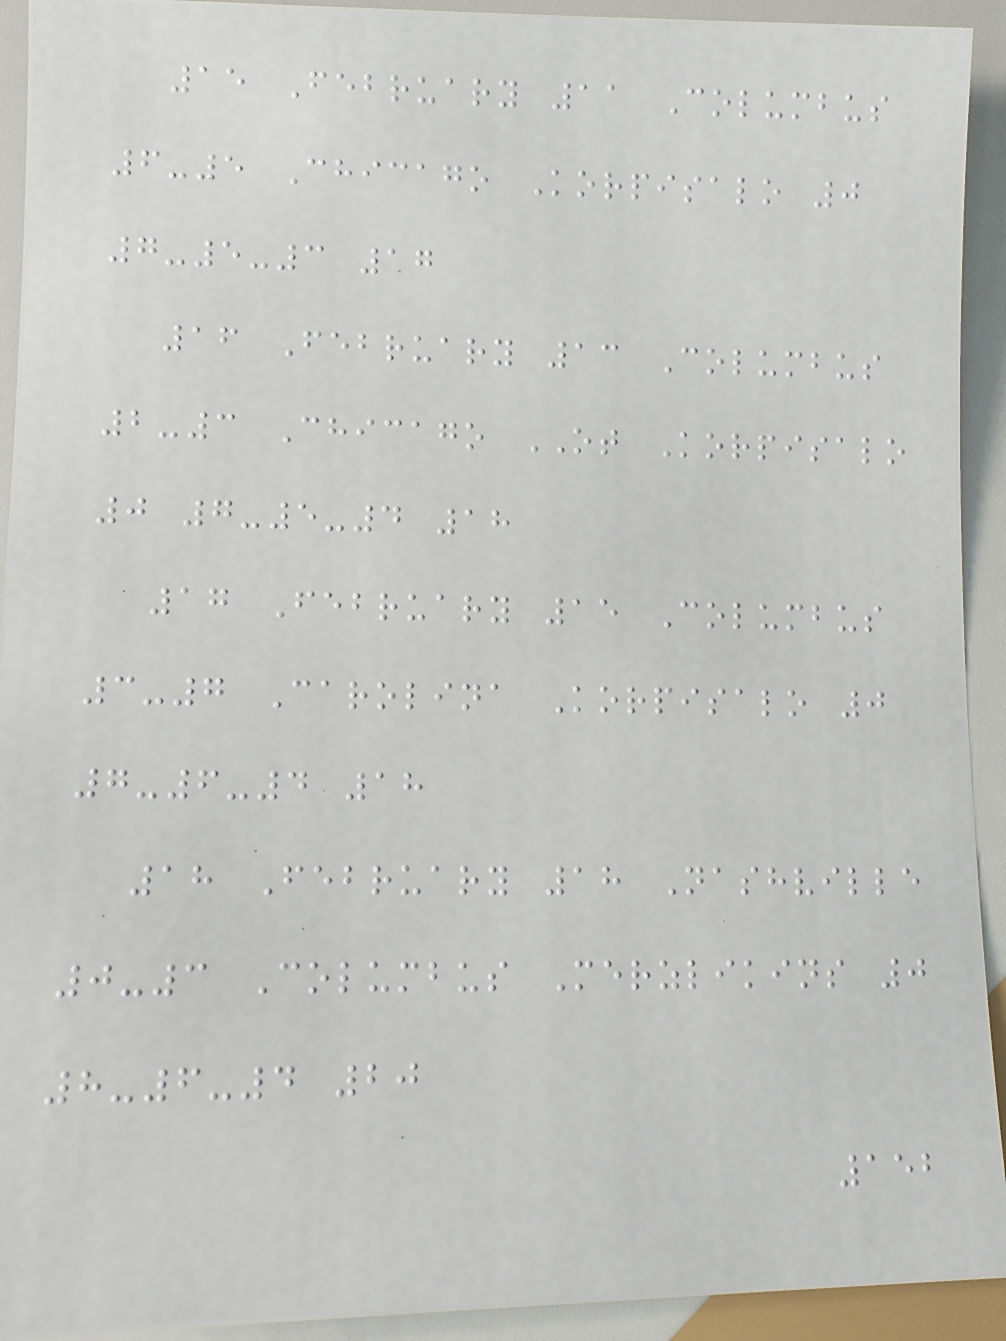15 February 11 Columbus
6-5 Chicago Korpisalo 0
7-5-3 17
16 February 13 Columbus
2-3 Chicago OT Korpisalo
0 7-5-4 18
17 February 15 Columbus
3-7 Carolina Korpisalo 0
7-6-4 18
18 February 18 Nashville
0-3 Columbus Merzlikins 0
8-6-4 20
152
